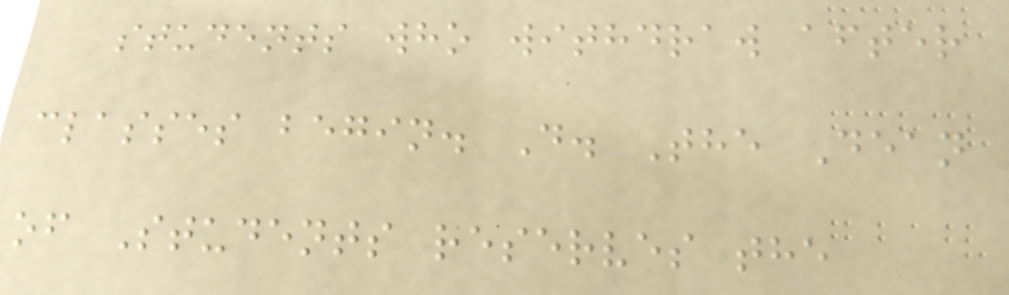students who withdraw after
classes begin. D. The Dean
of Students reserves the
